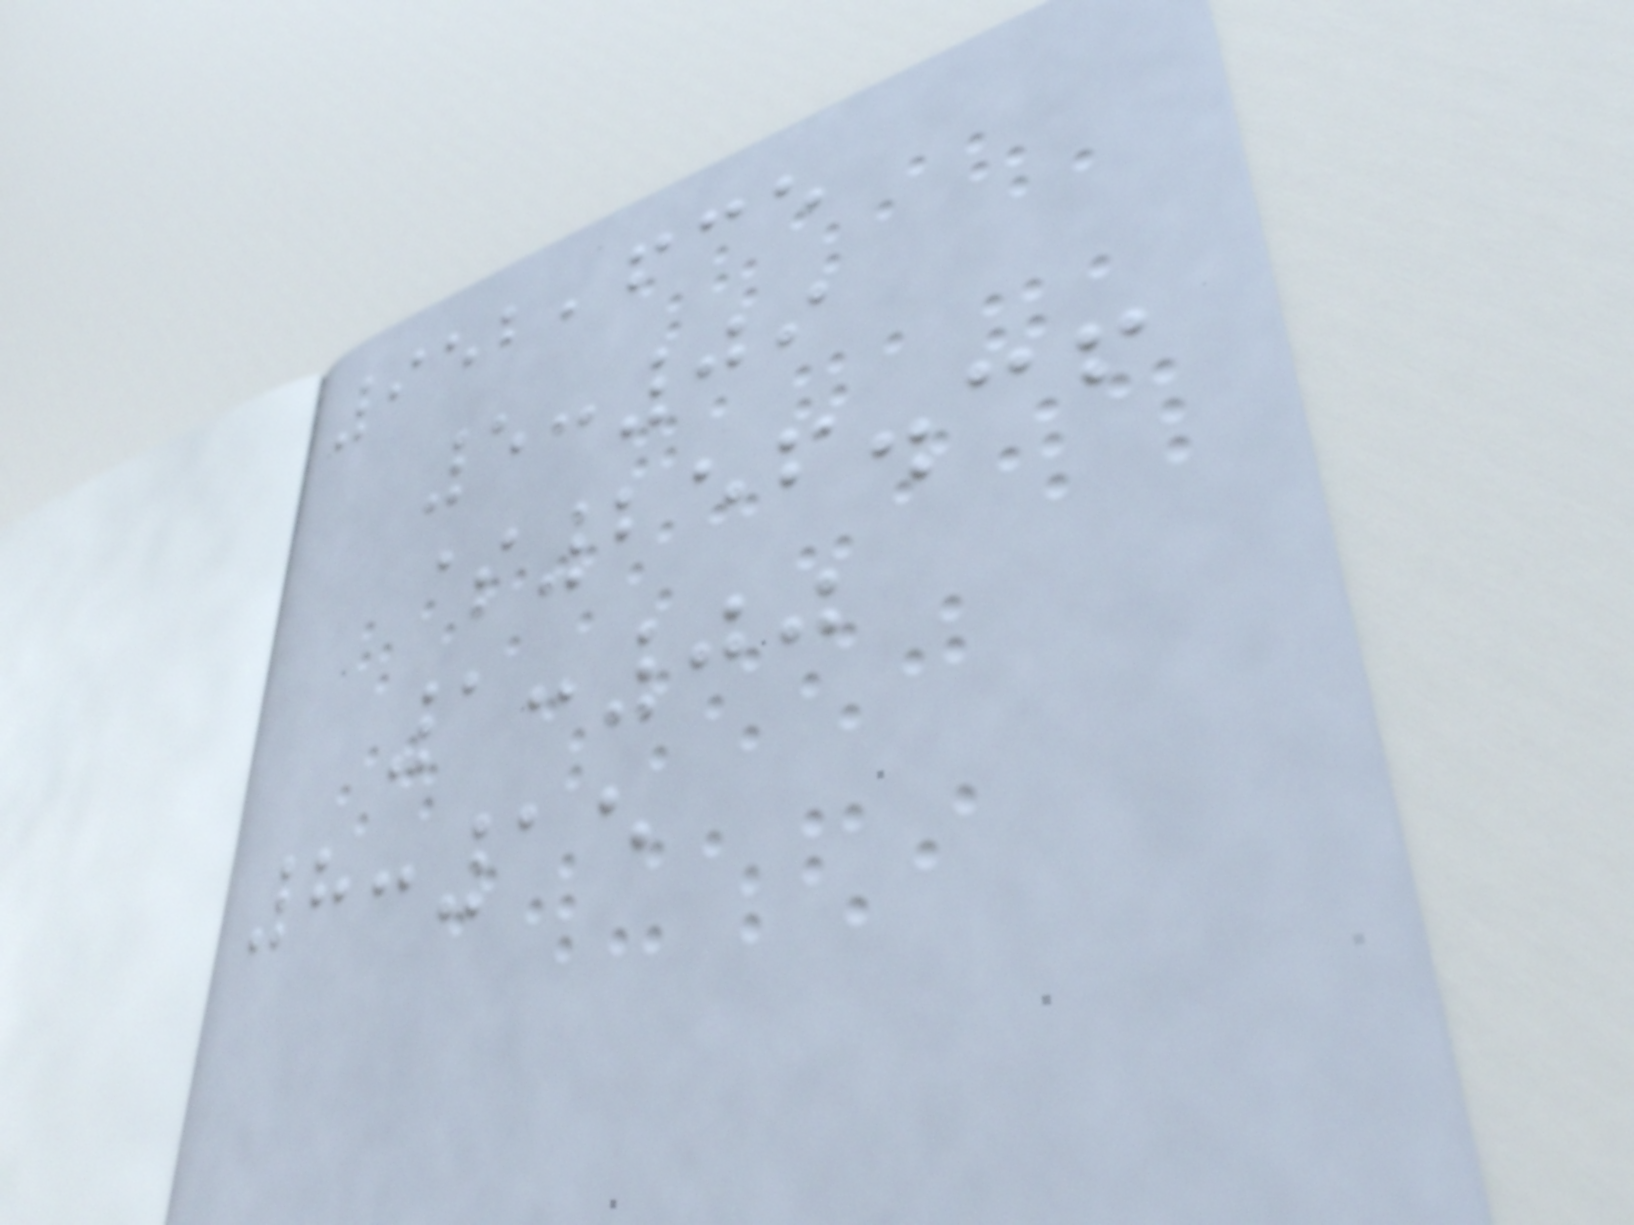952,635
5:09
$256.36
1:00
8:15
